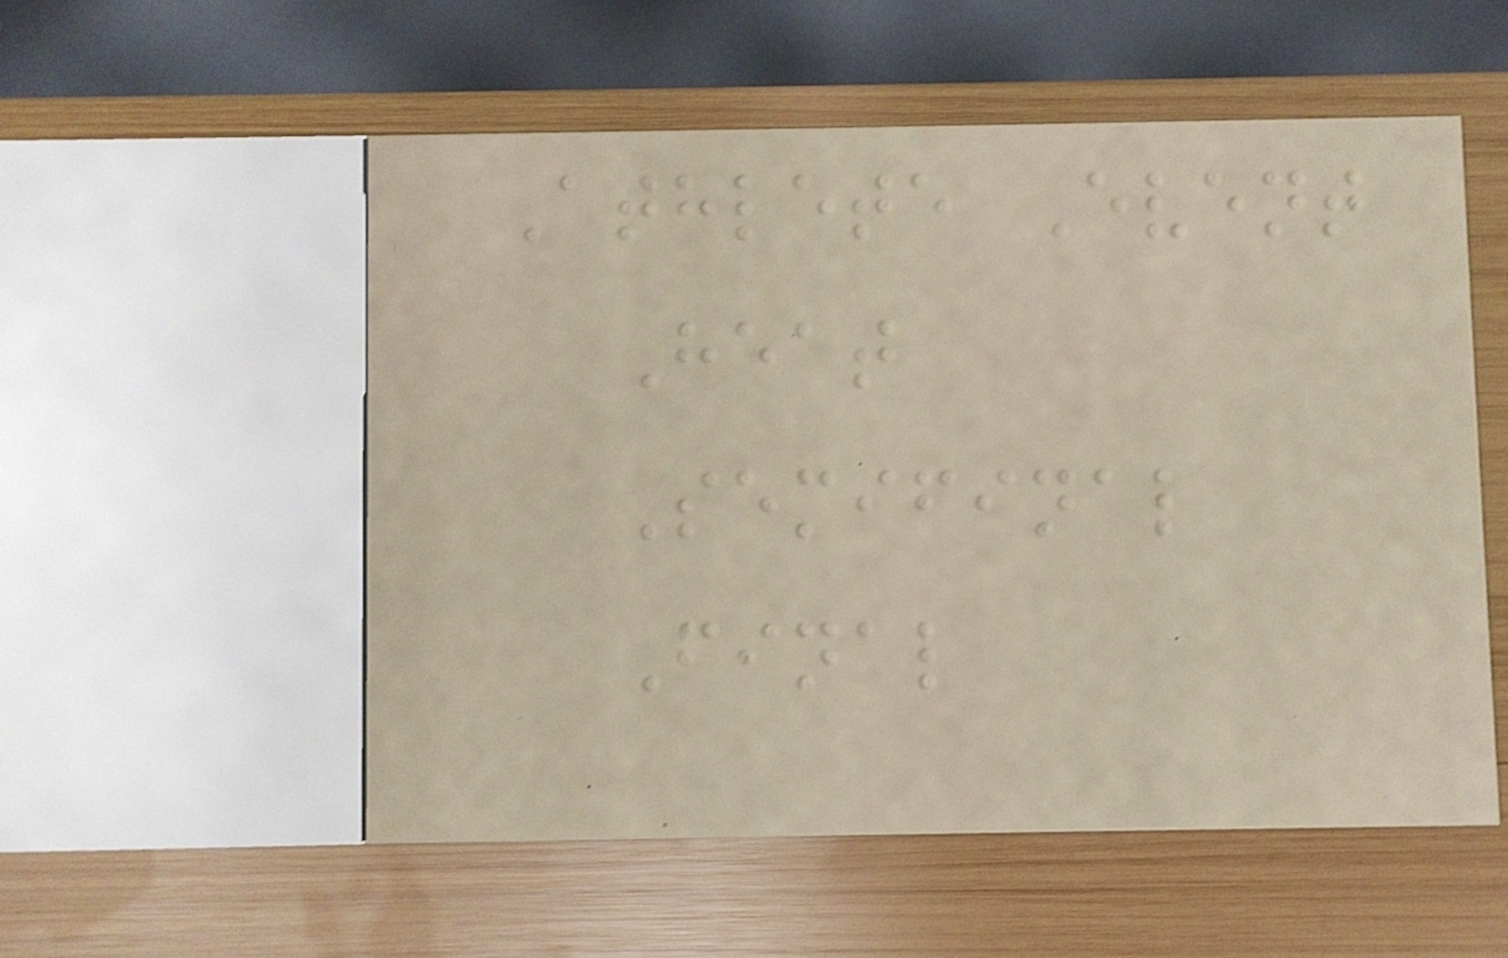Athlete Event
Heat
Semifinal
Final
